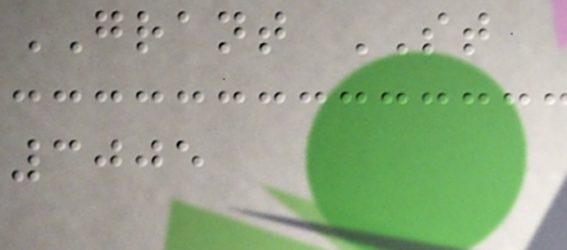GRANT ST
3005
